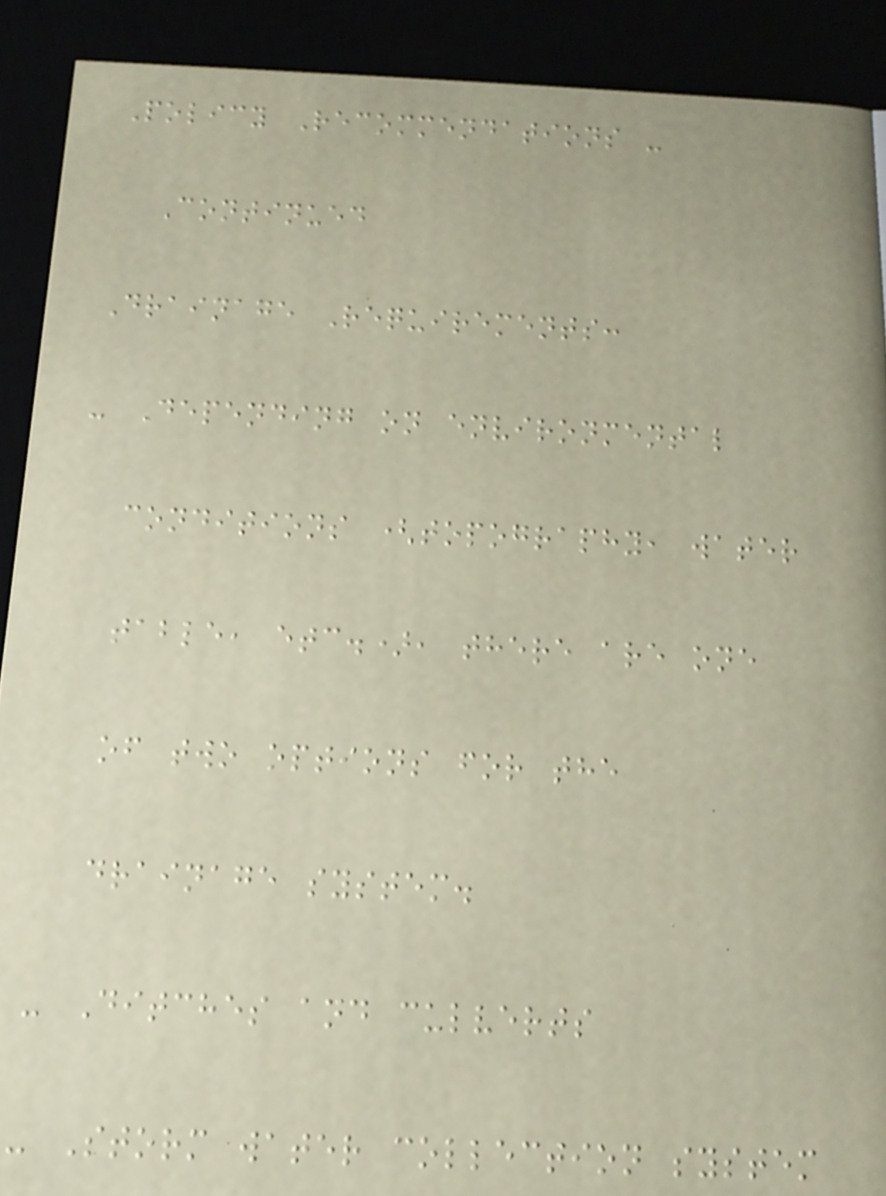Policy Recommendations -
Continued
Drainage Requirements:
- Depending on environmental
conditions (topography, water
table, etc.), there are one
of two options for the
drainage system.
- Ditches and culverts
- Storm water collection system
